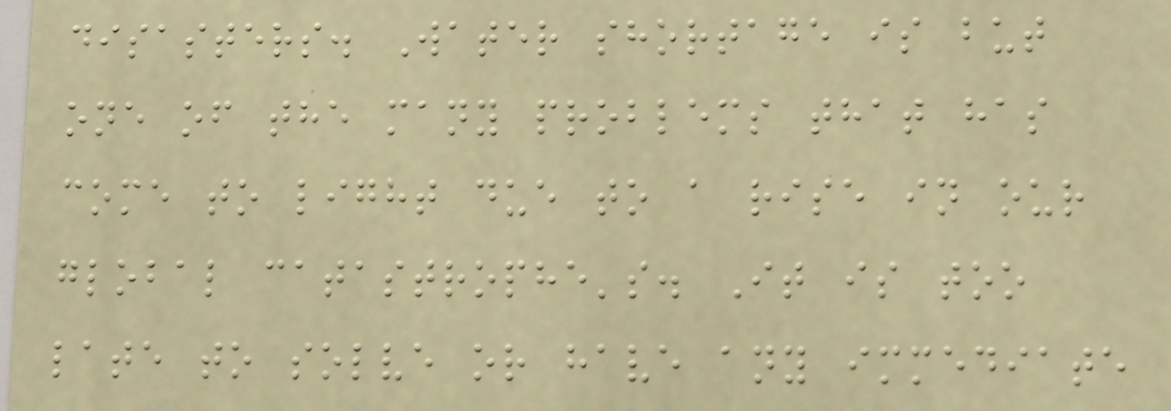disasters. Water shortage is but
one of the many problems that has
come to light due to a rise in our
global catastrophe's. It is too
late to solve or have any immediate
